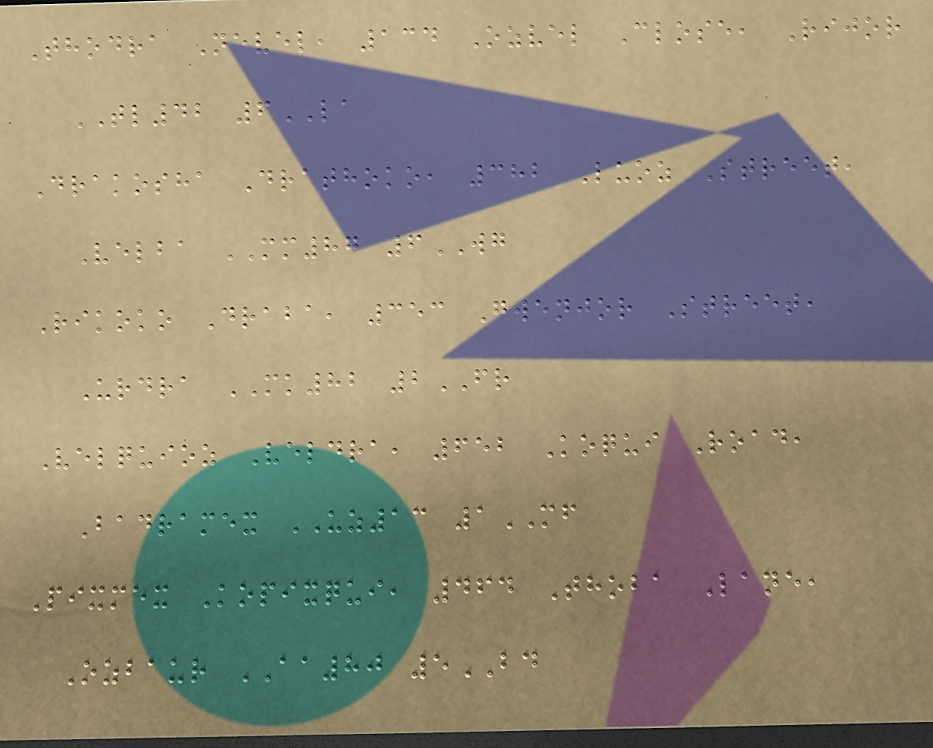Thodra Nevel, 134 Ozvel Close, Rijor
TL42 6LA
Drakosha Drathoko, 382 Luoz Street,
Velba MM87 6WG
Rikoko Draba, 353 Gwenjor Street,
Urdra MK82 2FR
Velquioz Veldra, 652 Koqui Road,
Badramex UZ13 1MF
Pixmex Kopixqui, 464 Thoba Lane,
Ozbaur AA80 5BD
